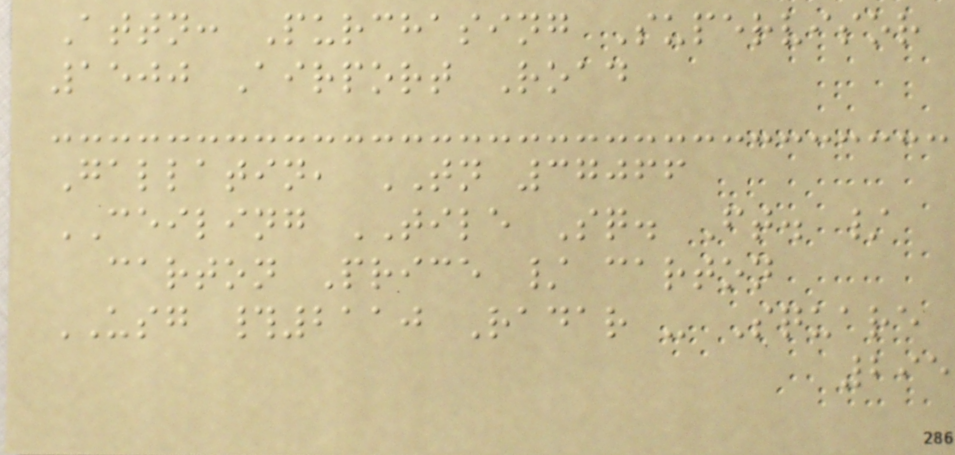Attn: Purchasing Supervisor
1500 Airport Road
Gallatin, TN 37066
CEILING TILE Sq. Ft. /
carton Price / carton
USG #2110 Radar - Square
295
